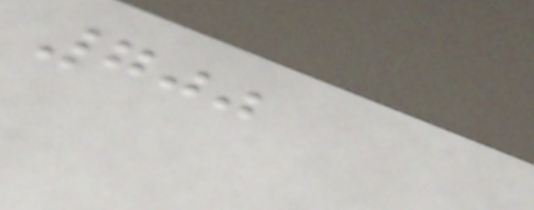700
